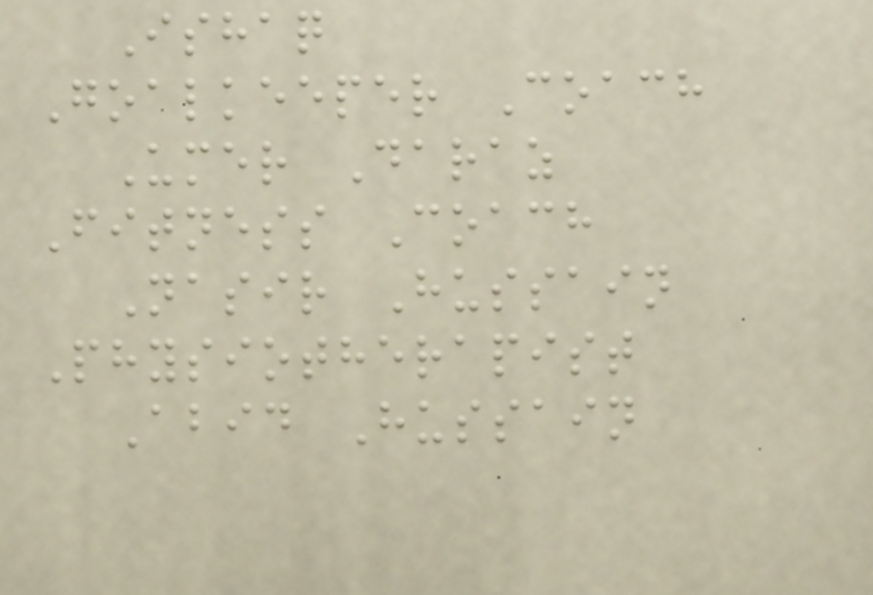Ishaq
Goalkeeper Coach
Umer Daraz
Fitness Coach
Nasir Hussain
Physiotherapist
Abid Hussain
